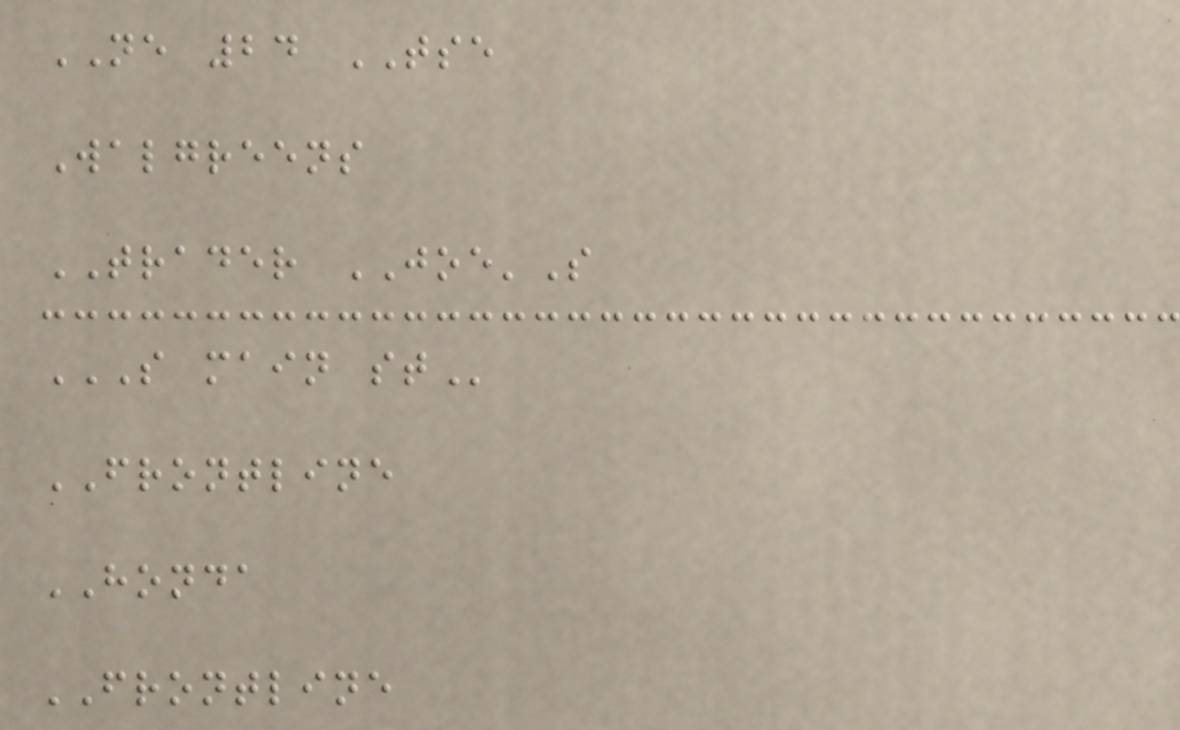NE 24 TSE
Walgreens
TRADER JOE'S
S MAIN ST
FRONTLINE
HONDA
FRONTLINE
